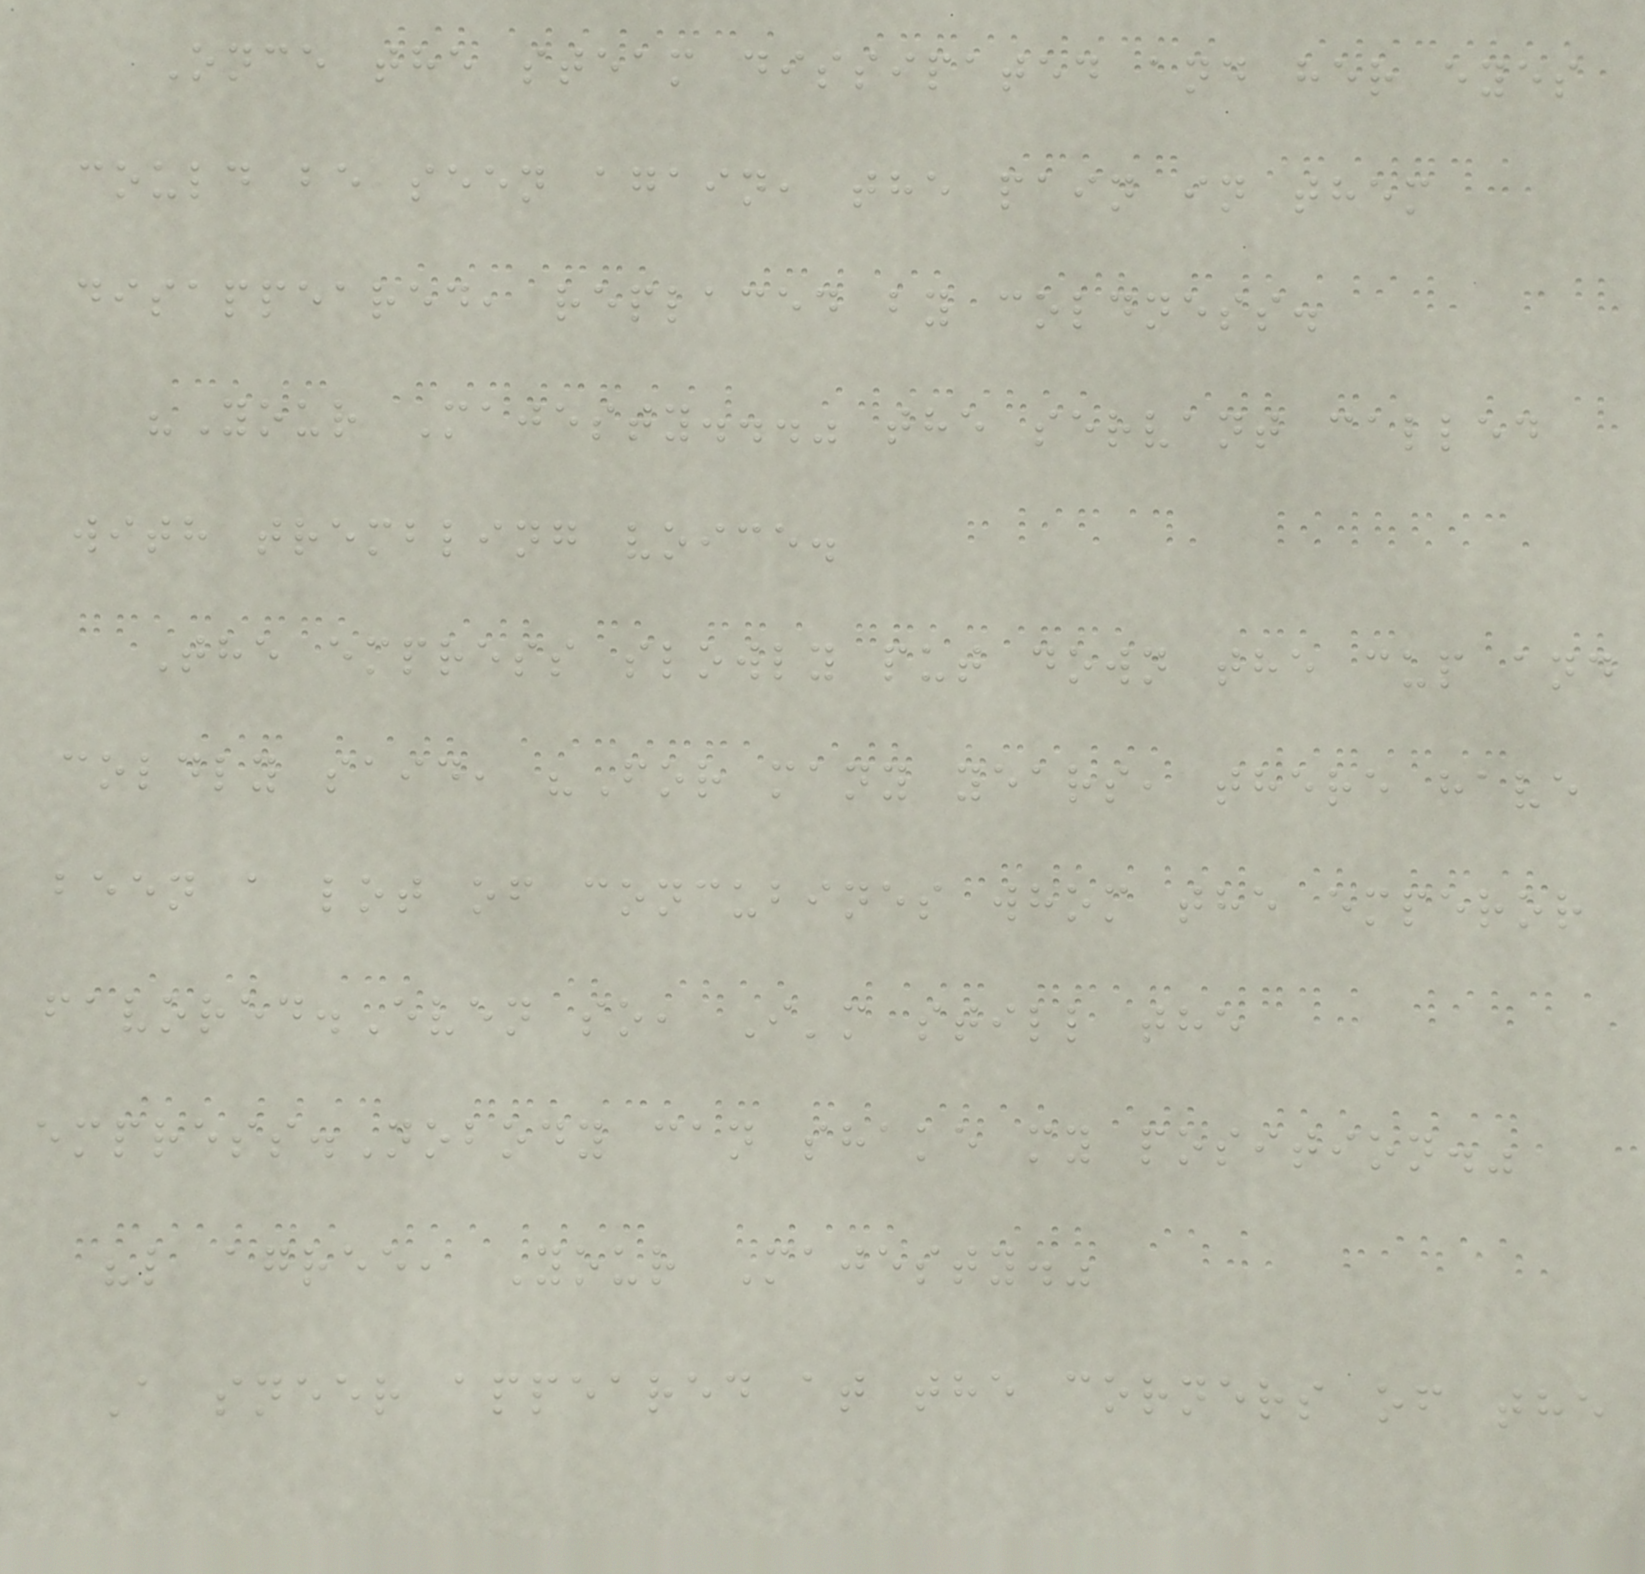Once the steam dissipated and her eyes
could be seen again, the pain in them
disappeared, replaced by coldness.
"Your Majesty..." the servant called
with trembling voice.
The empress slowly put down the cup and
coldly said, "For many years, there have
been a lot of concubines whom the emperor
favored.Even so, I'm still the
empress.Nobody can shake my position."
"l agree, Your Majesty."
A sneer appeared at the corners of the
